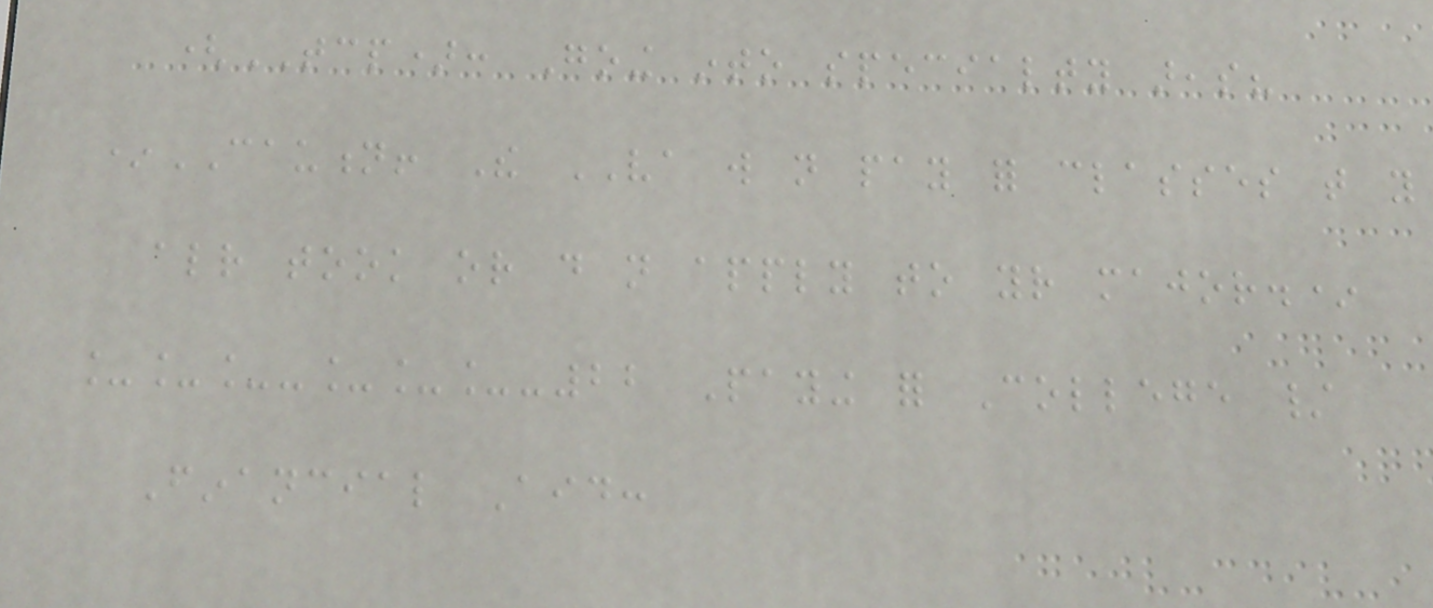(TCP): Going into specialty areas?
*CAUTION! The VA will not pay for classes that you
already took or do not apply to your major.*
___-___-22 Paying for College /
Financial Aid:
